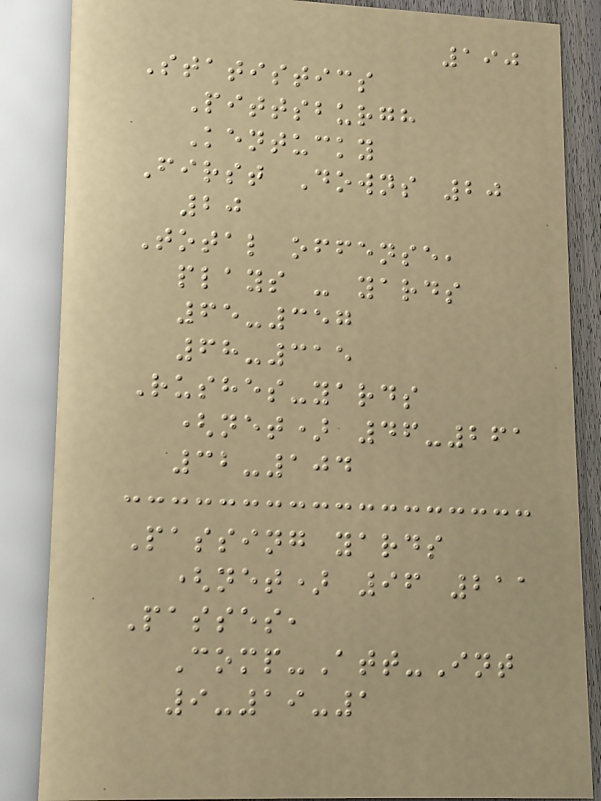190
Statistics
Pittsburgh
Kentucky
First Downs 20
20
Total offense,
plays - yards
65-357
68-315
Rushes-yards
(net) 46-261
32-104
Passing yards
(net) 96 211
Passes,
Comp-Att-Int
9-19-1
